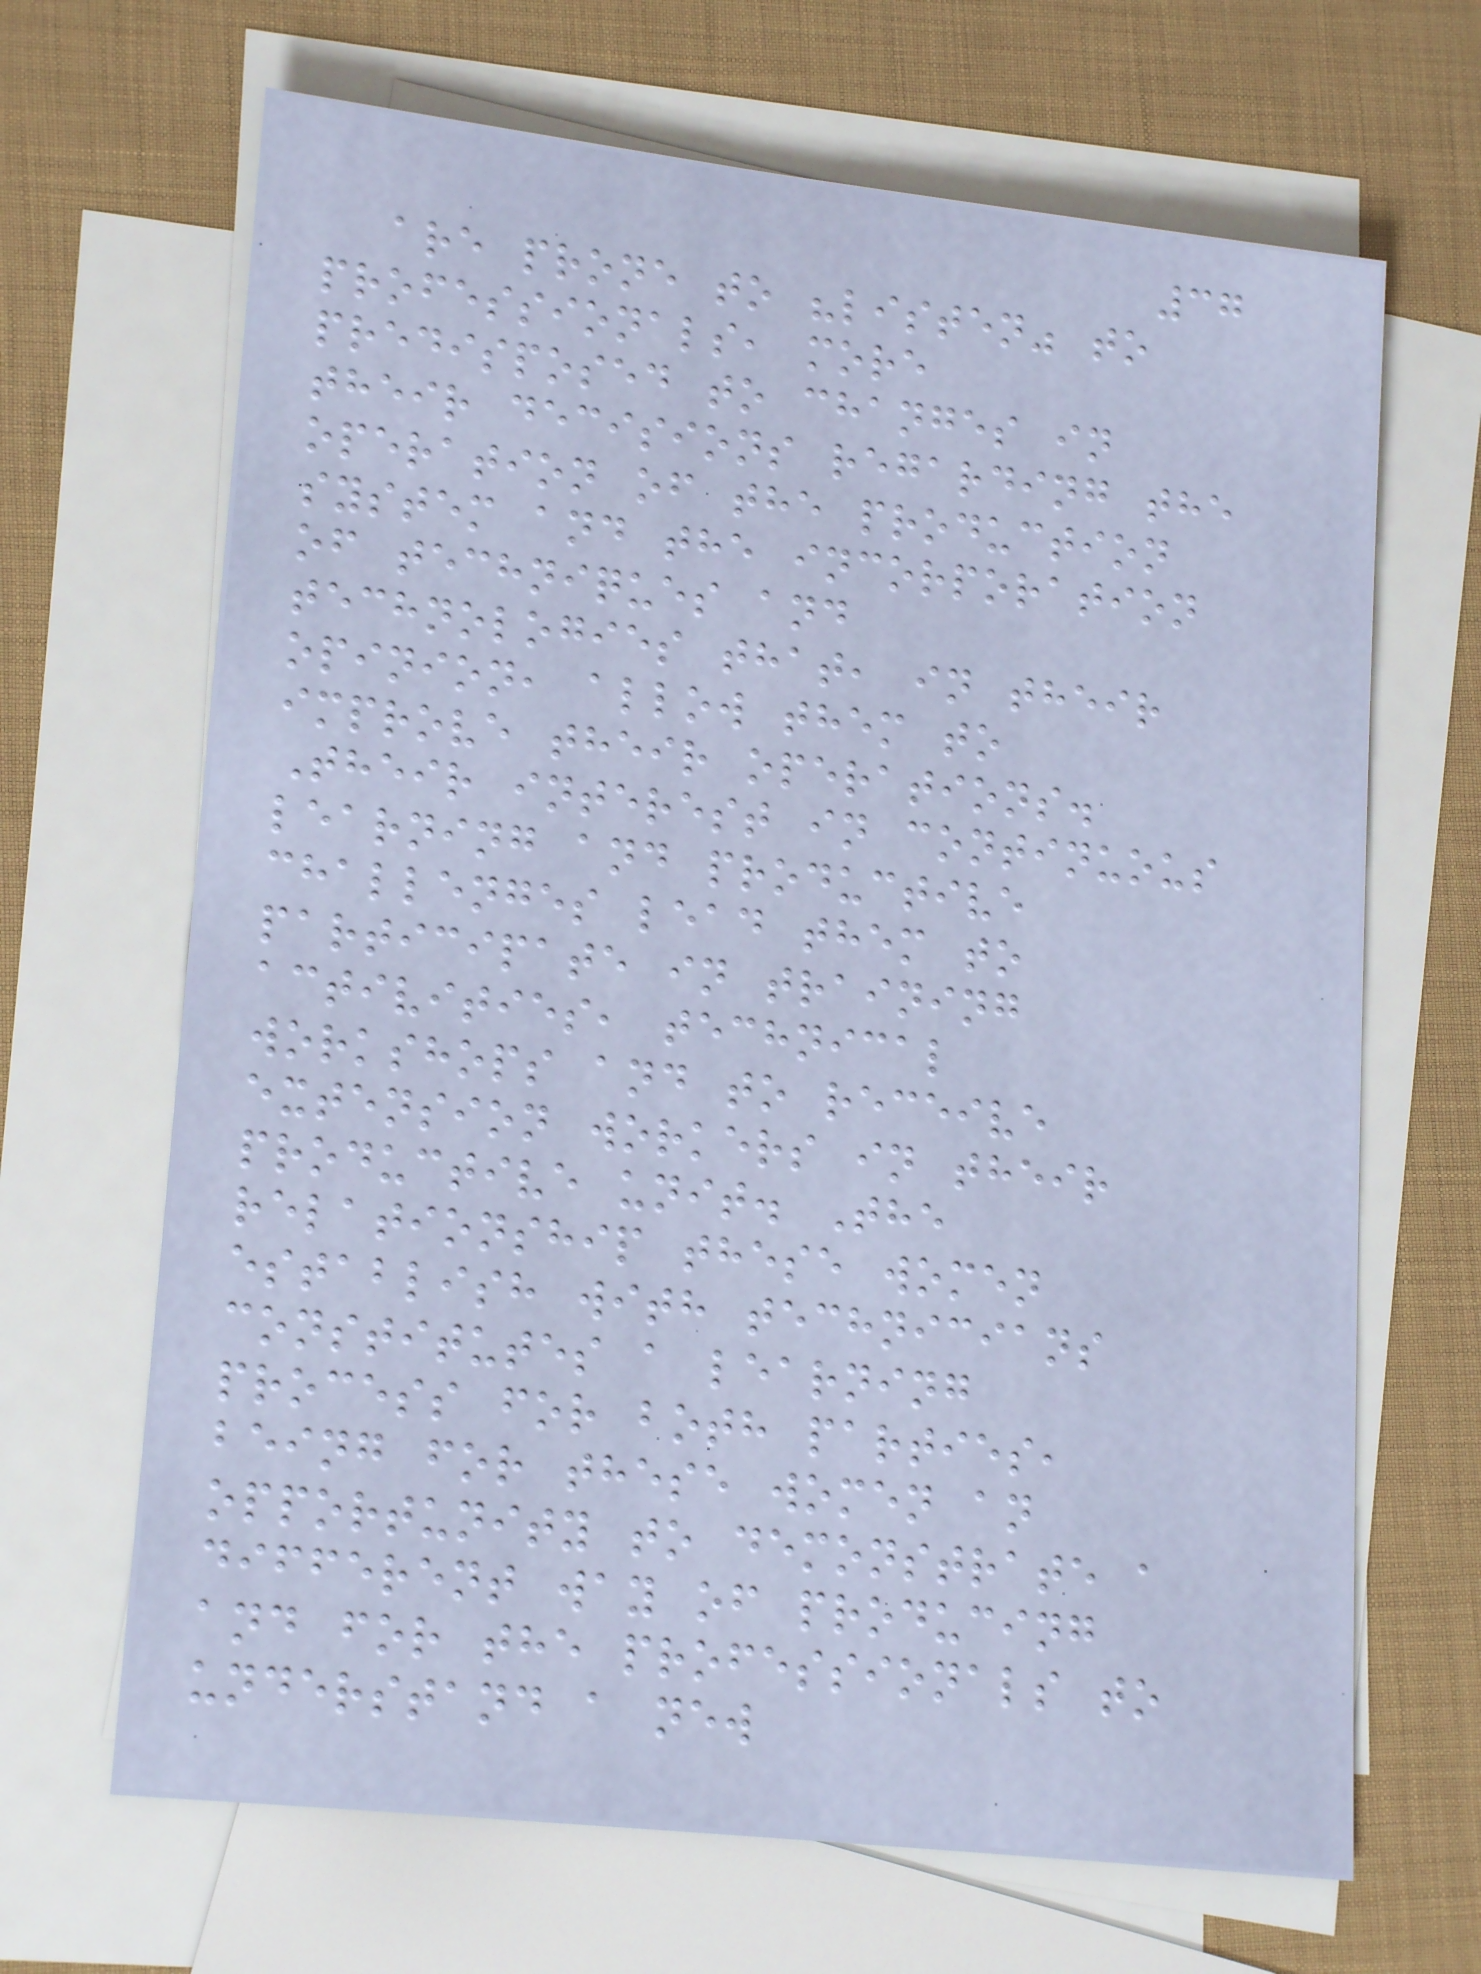37
are prone to "listen" to
professionals, more
predisposed to changes in
their decisions regarding the
operation of the production
system and the incorporation
of techniques and
technologies that, in their
opinion, allow them to
improve their operations.
Their interest in continuous
learning and productive
challenges lead them to
participate in training
activities, technical
workshops and to receive
extension workers in their
productive unit. The
relationship these women
establish with technicians
constitutes a learning
process for both parties,
being for these women an
opportunity to demonstrate a
different way of producing
and for the professionals to
understand a new
